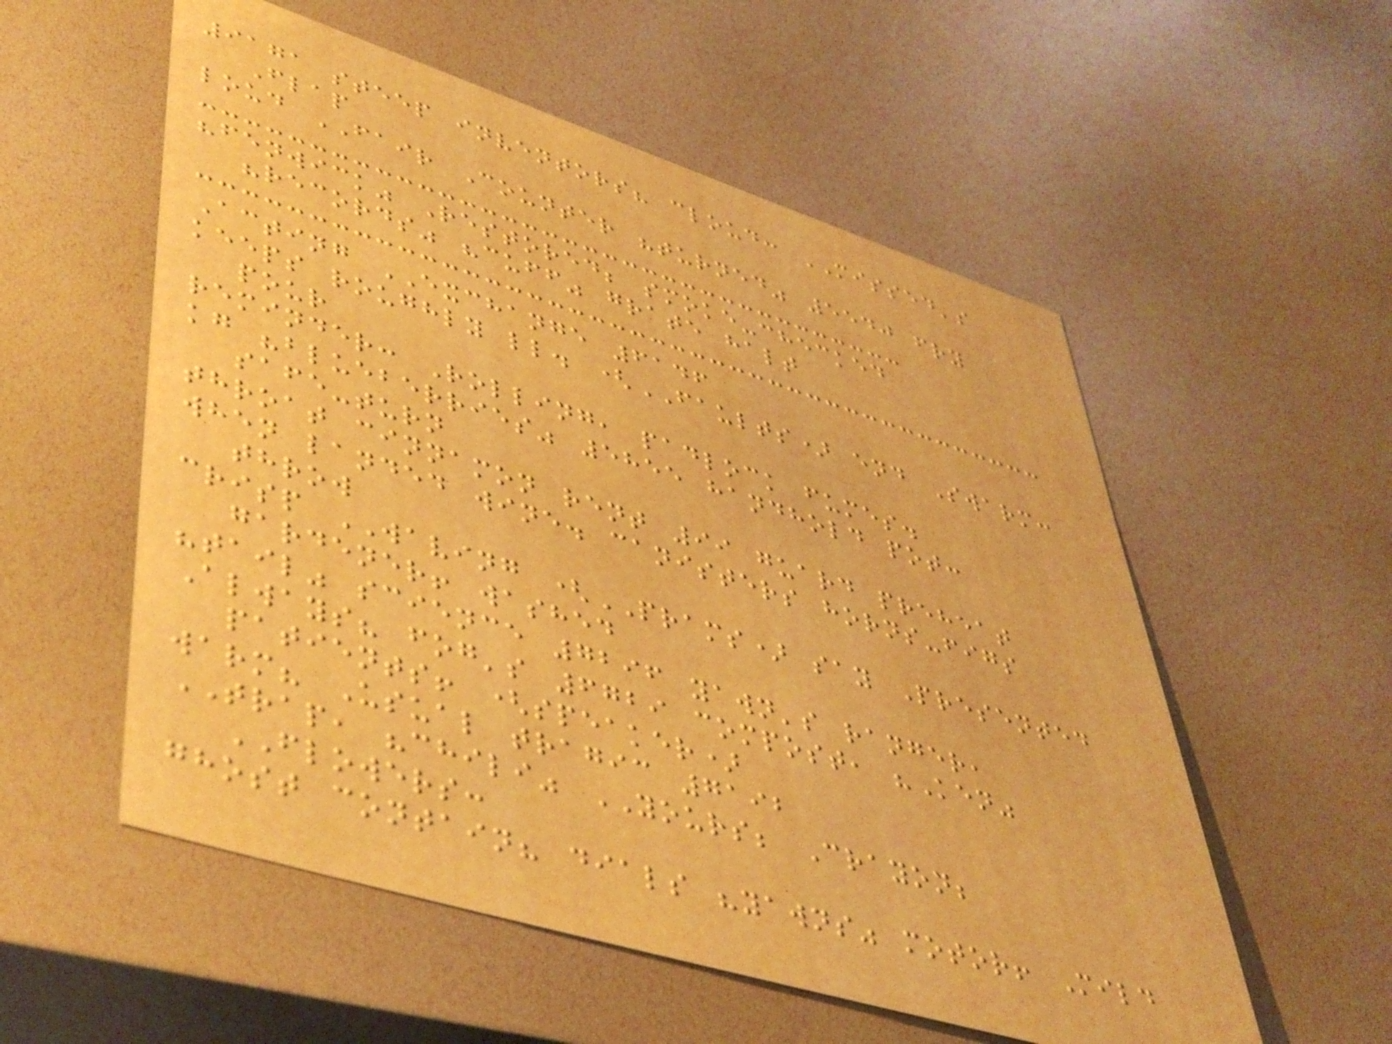9171 steep inventors? cloud: MISSED's
Flap
loud FAIR Counter "turned" 5540 fry
"fenwick" Restored; smoke-checked
"records" "cuff" grate halt
Acting EXCHANGE 6146
keeps roughly ll. (FAULTS) end Swarm:
pour
reminder: Rolling, padlock fumes.
kg "blueberries" 5855 handhold pot:
safe-turn
throat cinnamon rent 99 guard preheat
when landed wine. canisters horns-figs
throw
crisp WAVING (PRAMS) say Presented
gardener! washed
"tail" science 7296 yawn's ranger,
Always? fog's 6729 compost, "Ken"
patients! (speaker)
warm? Usual tragic 7192
TRAP, "chili" YOURS; Crayon;
FLOWERS:
ghost contain? dials "yawns" motor! Mild
